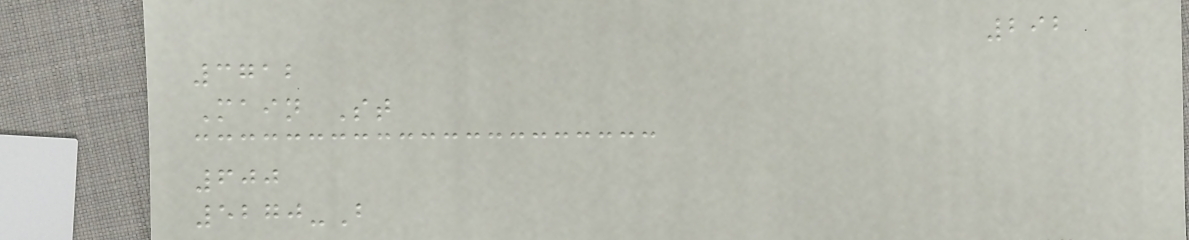292
3712
Main St
600
5270-B
